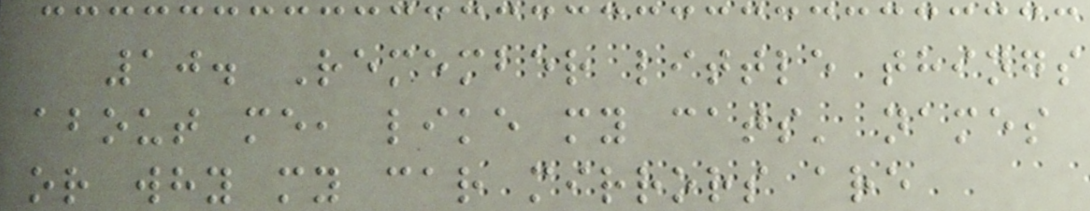10. Remember little things
about me, like my cats' names
or why my car mirrors are
